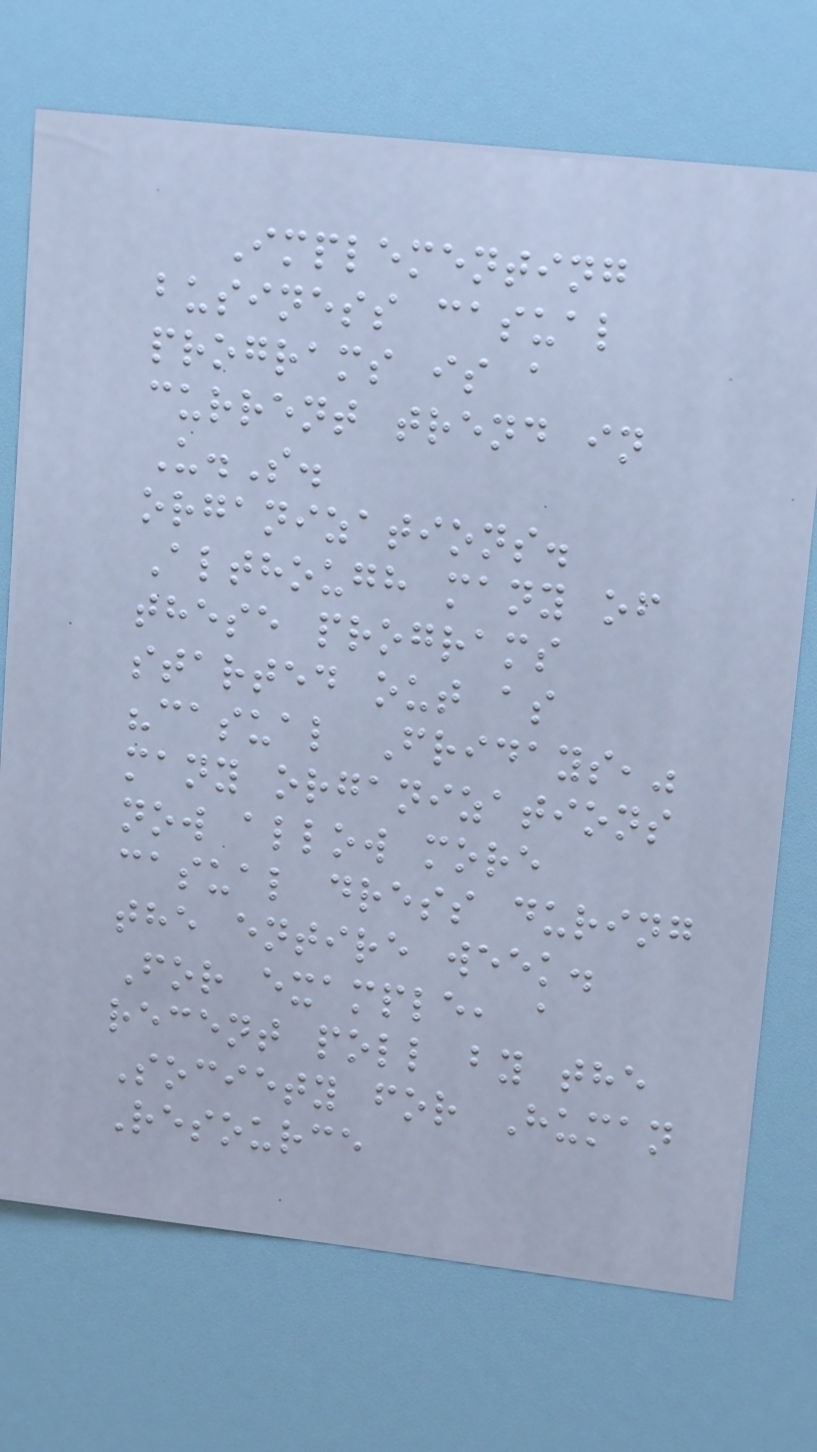Implementing
business casual
programs is a
current trend in
U.S.
organizations.
Although many of
these programs
started out as
"casual Fridays,"
many organizations
now allow more
casual dress during
the entire week.
For example, a
recent poll by the
Society for Human
Resource
